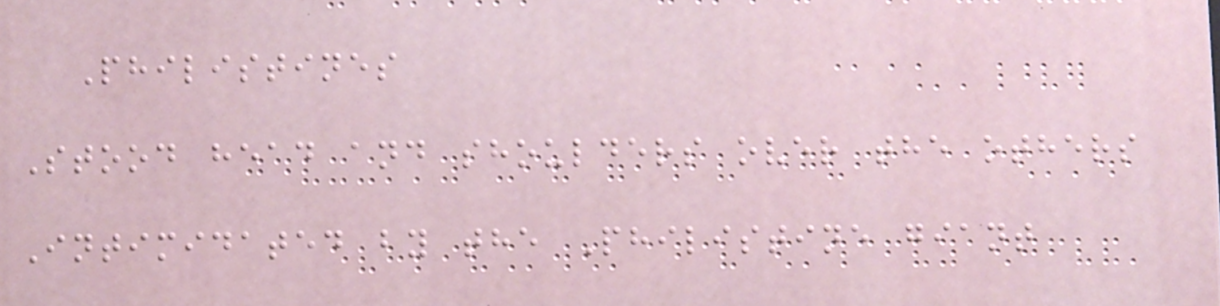Philistines
Stood head and shoulders over the others
Intimidated by the Philistine giant
